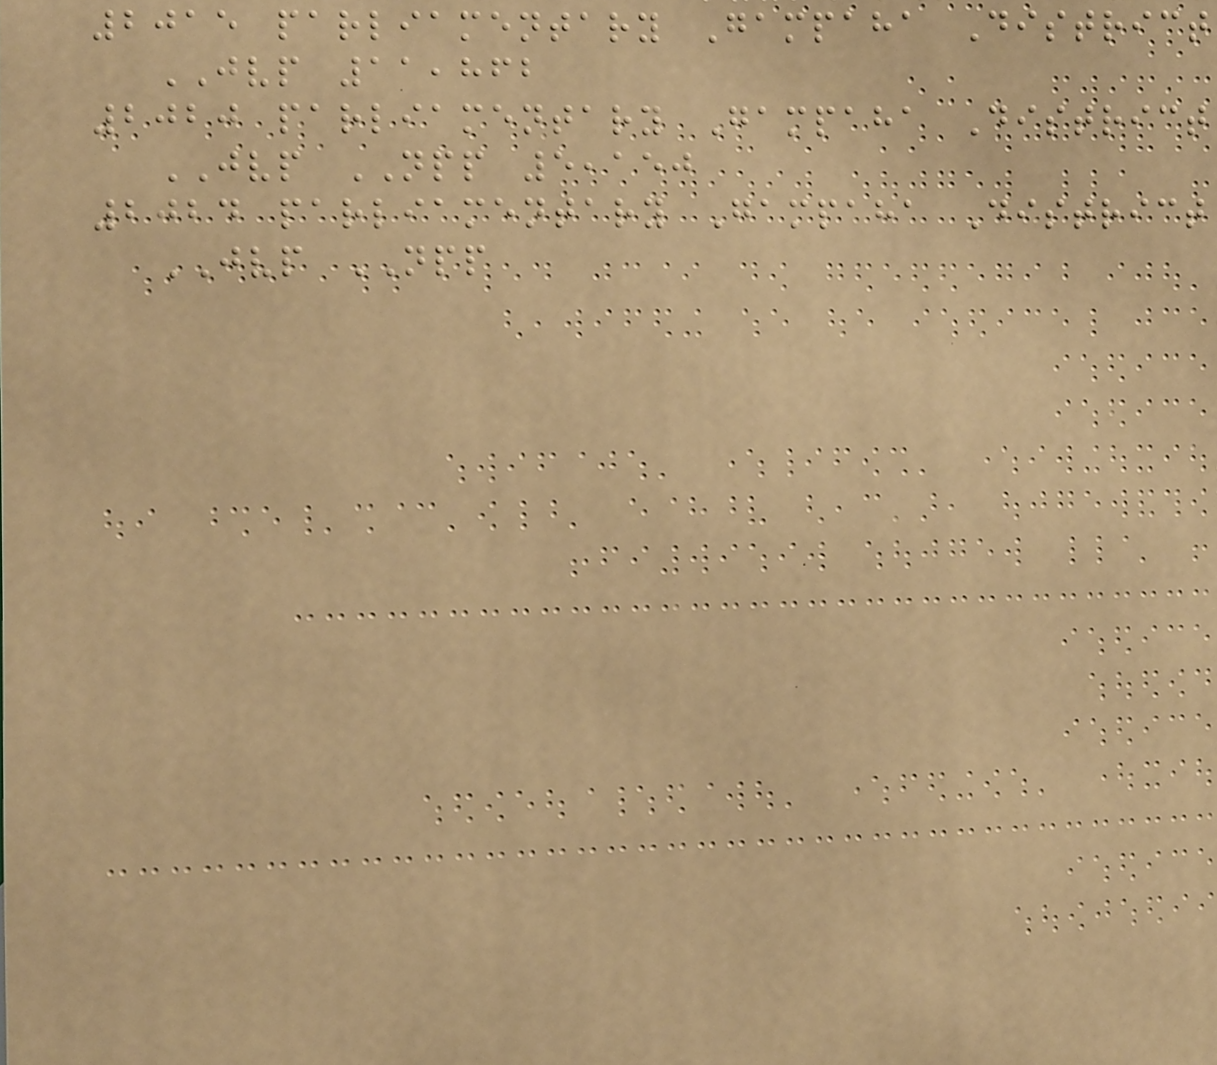2015 parliamentary Gampaha District
JVP 11,862
2020 parliamentary Gampaha District
JVP NPP 5,150
2024 parliamentary Gampaha District
JVP NPP
